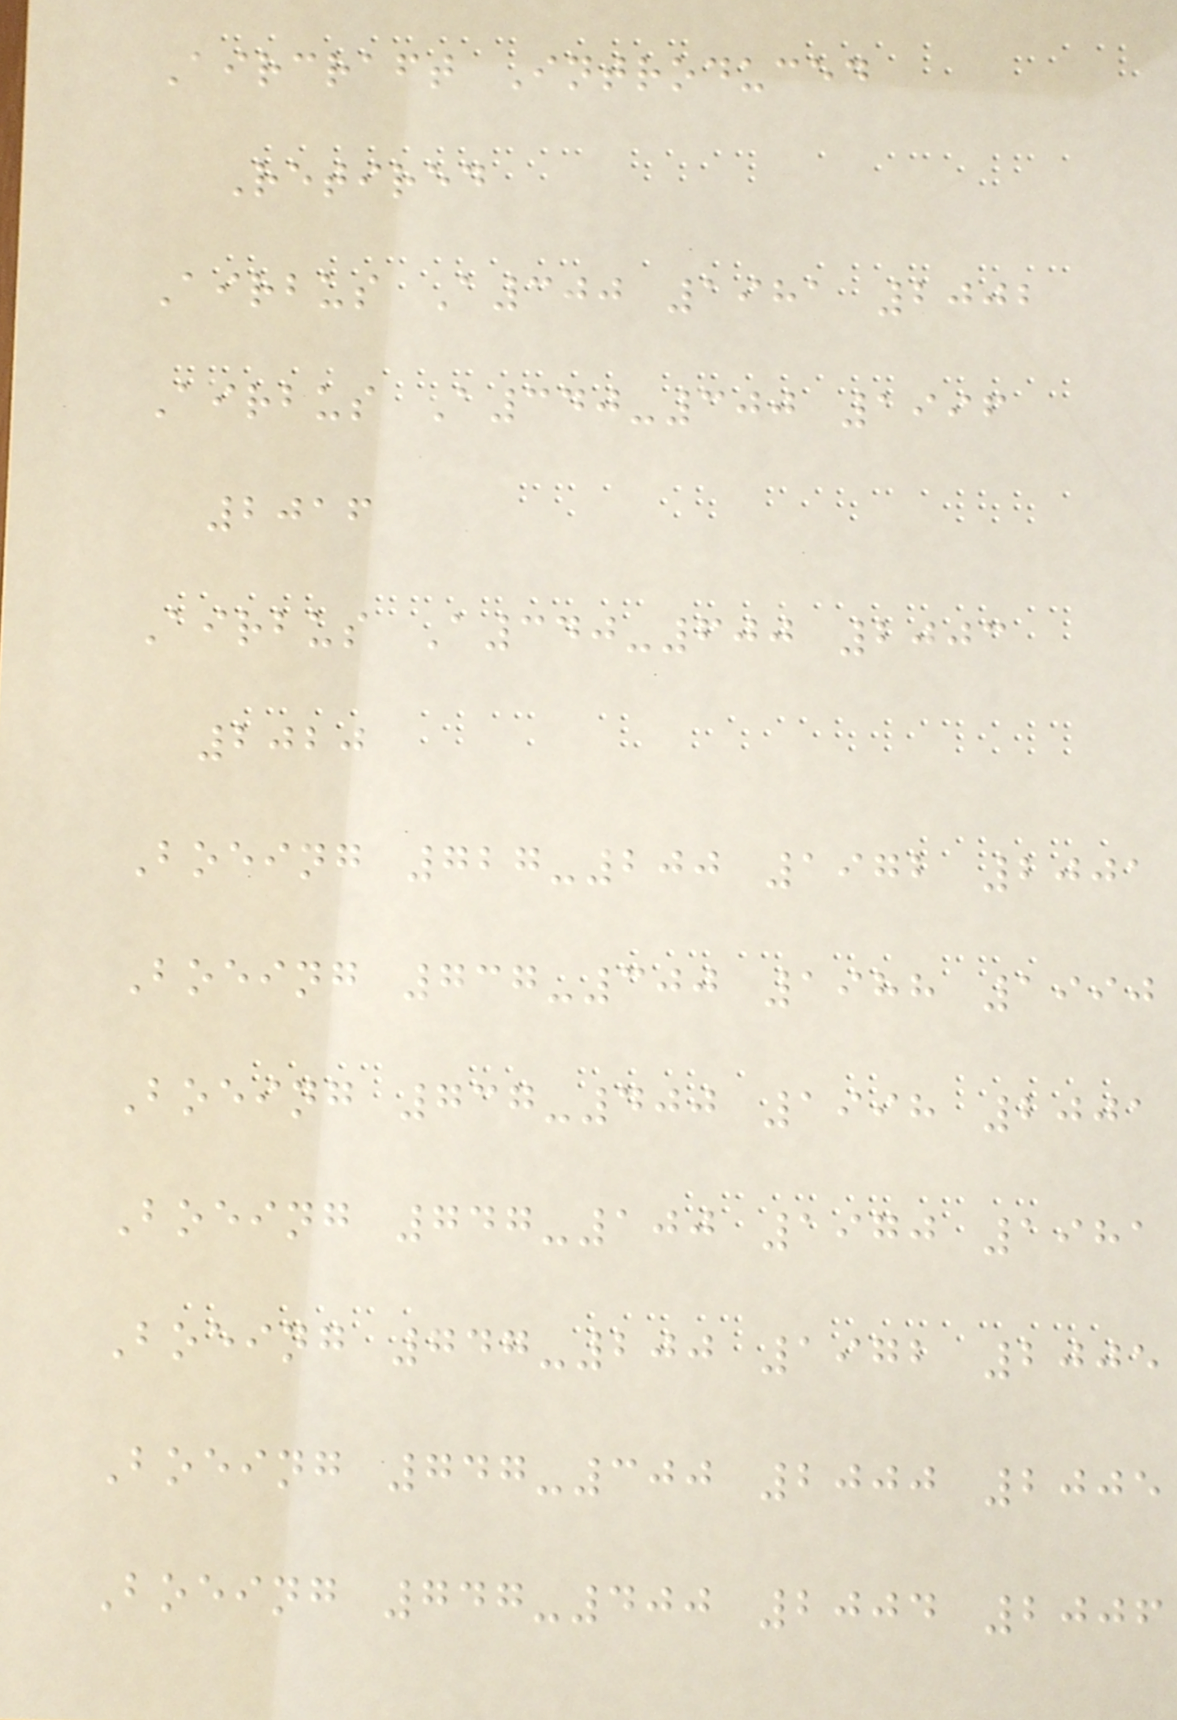Aircraft Introduced
Retired
Airbus A300 1981 2002
Airbus A340-300 1996
2016
Airbus A340-600 2003
2020
Boeing 727-200 1972 2001
Boeing 737-300 1988 1990
Boeing 737-400 1998 2001
Boeing 747-100 1970 1981
Boeing 747-200 1972 2005
Boeing 747-300 2000 2005
Boeing 747-400 2004 2006
